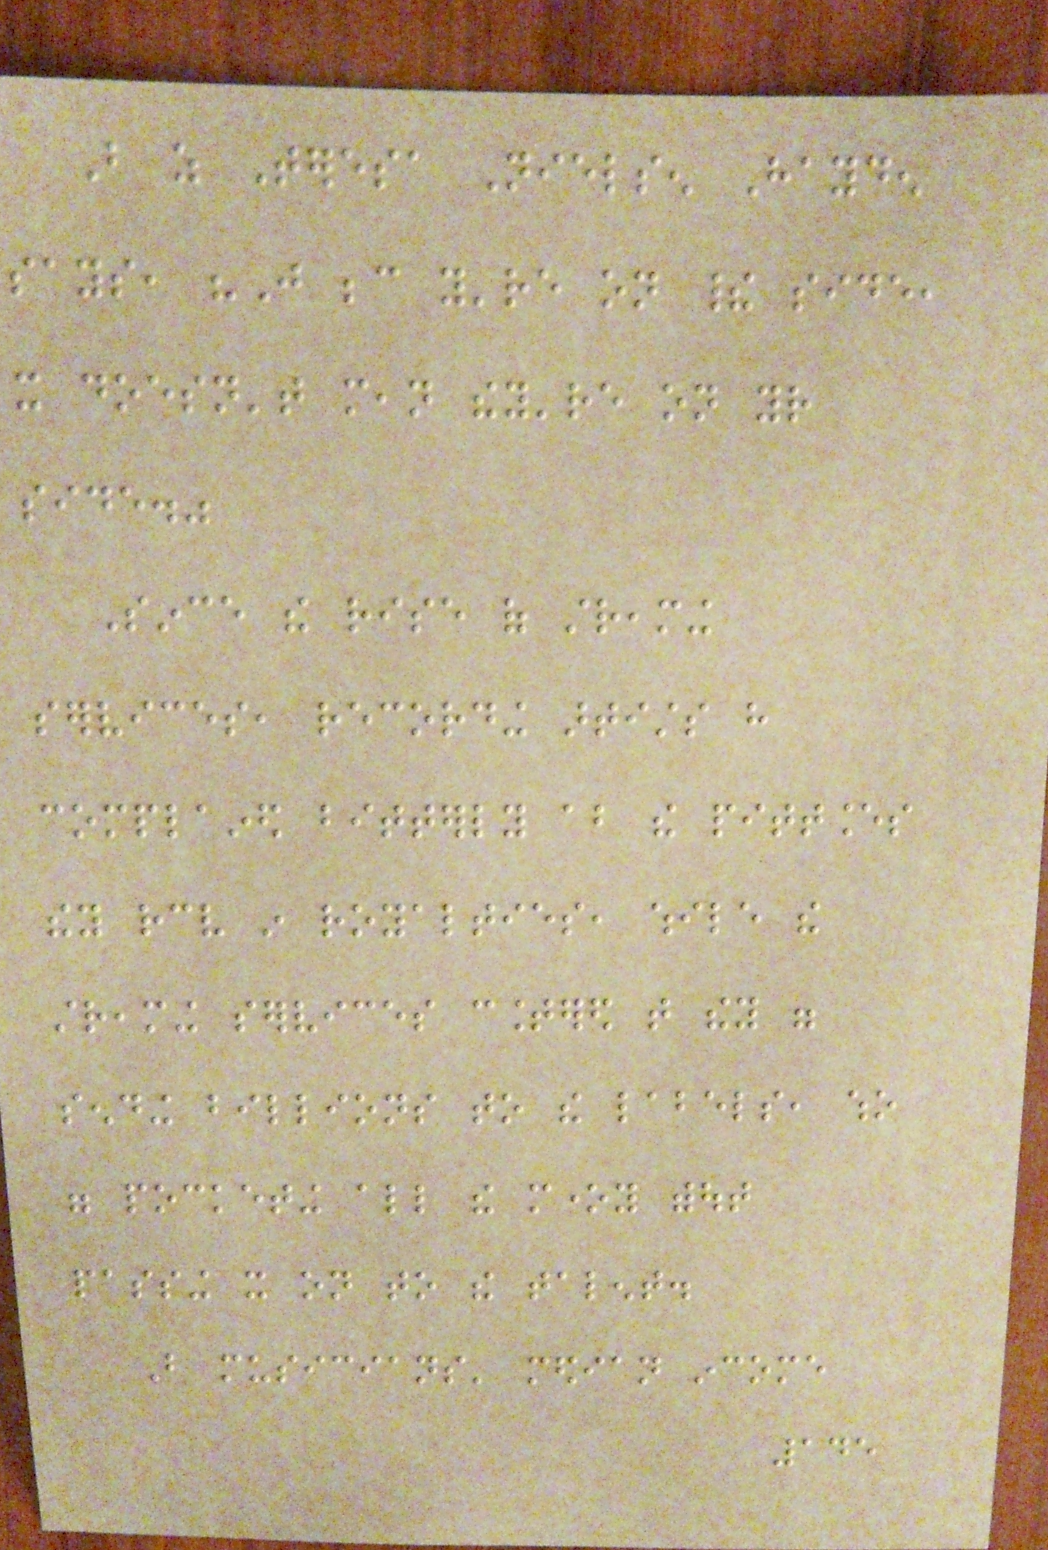But as Teresa Nielsen Hayden
says, "Just because you're on their side,
it doesn't mean they're on your
side."
Since the rise of streaming
services, recording artists have
complained bitterly about the pittances
they receive in royalties, while the
streaming services countered that they were
sending billions to the labels, who
were pocketing all the money without
passing it on to the talent.
But musicians' median income
145
